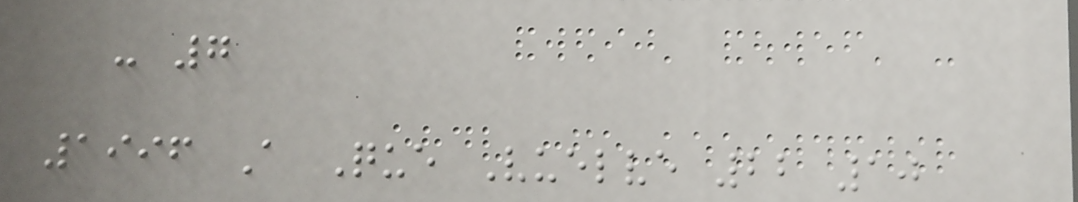- 7
1996 A Que Vuelve 22 10
